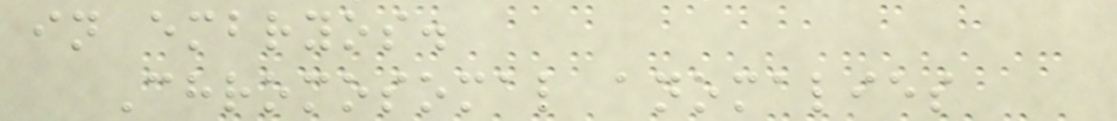in embryos.
Chromosomal anomalies
